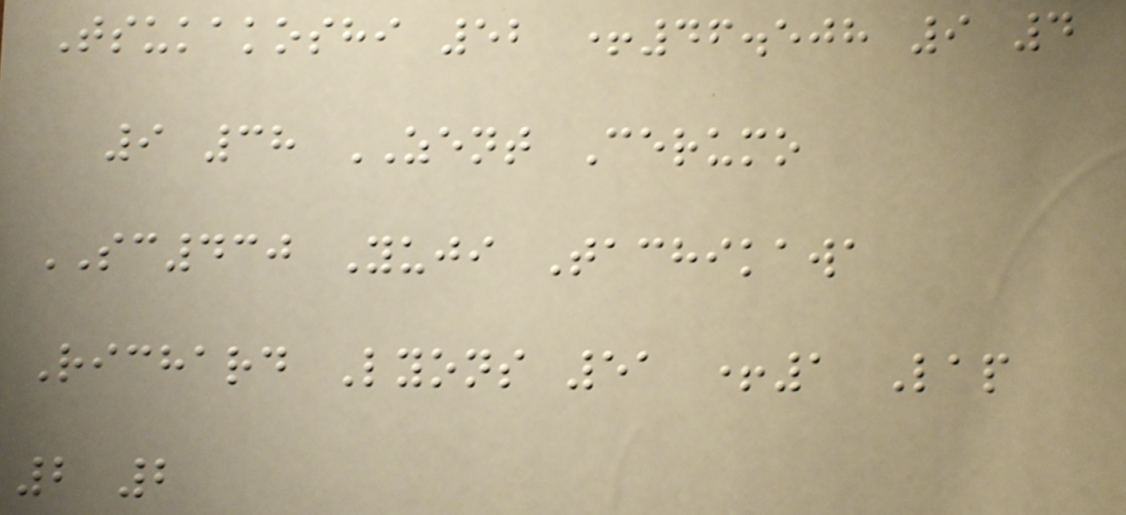Tsukakoshi 52 +46.508 9 4
9 38 ZENT Cerumo
SC430 Yuji Tachikawa
Richard Lyons 51 +1 Lap
2 2
